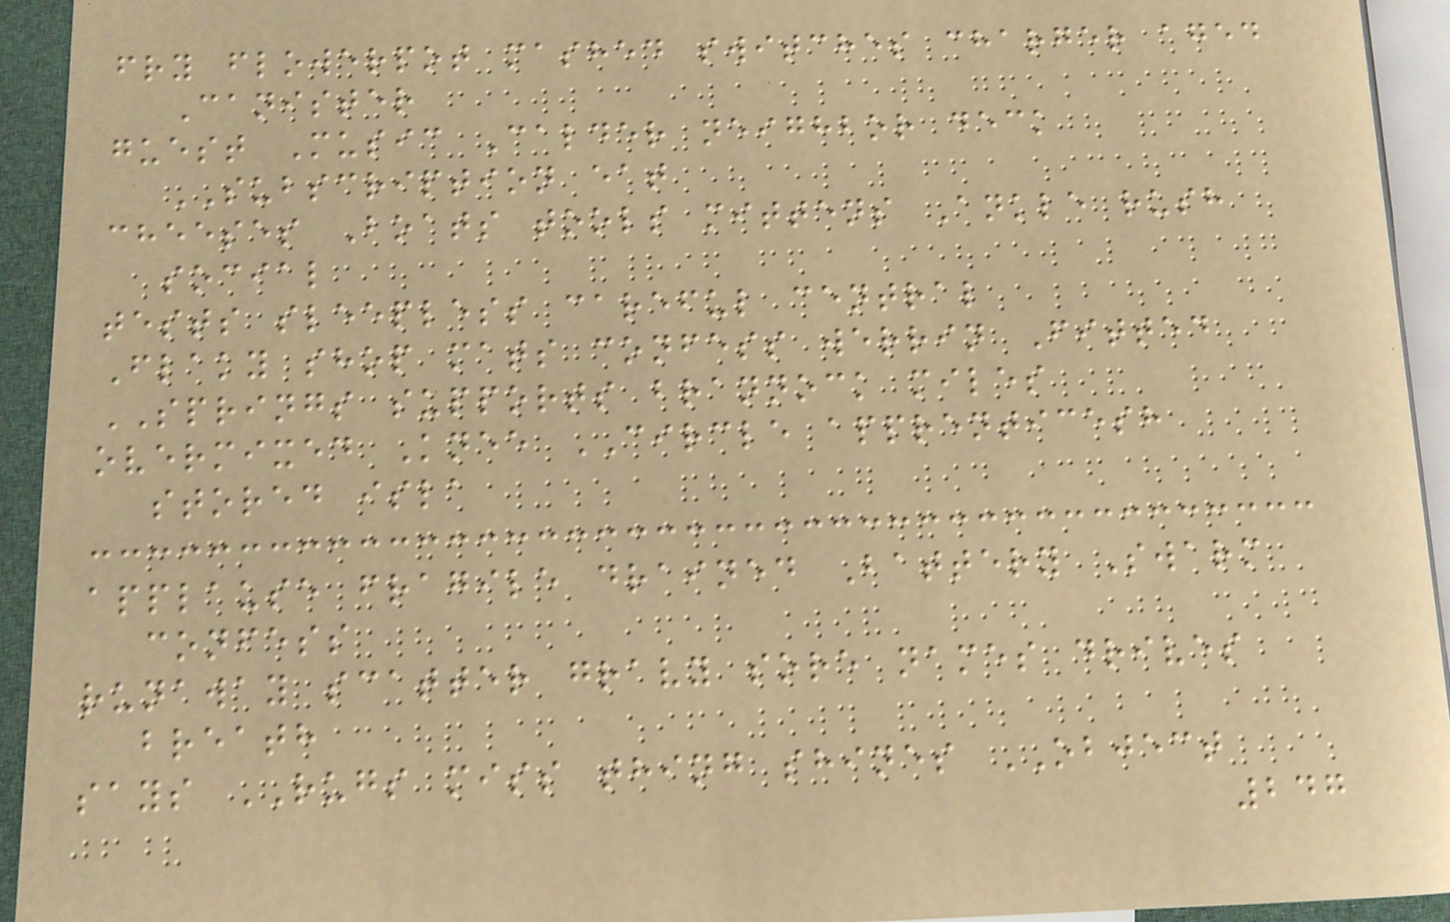fry flowerpot mashed switches charger aged
Canister
guest Music Calder neighbor deck
SUBSCRIPTION eat
cheeses Boats tools mittens Ankle rush
social
tests sleepless careful central
Flaky shop mats confess werrin Fitted
SPRINGS supports brannock miles
overmixed Knee CIRCLE apprenticesh
stored isla
applause fragile drained Battery Swarm
confess
runaway scatter gravy sore names drives
breath
says RUGS miss thing shines OBJECT
247
